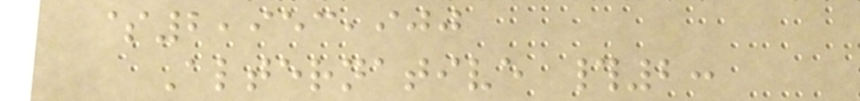$2,953,900
Alternative #2:
